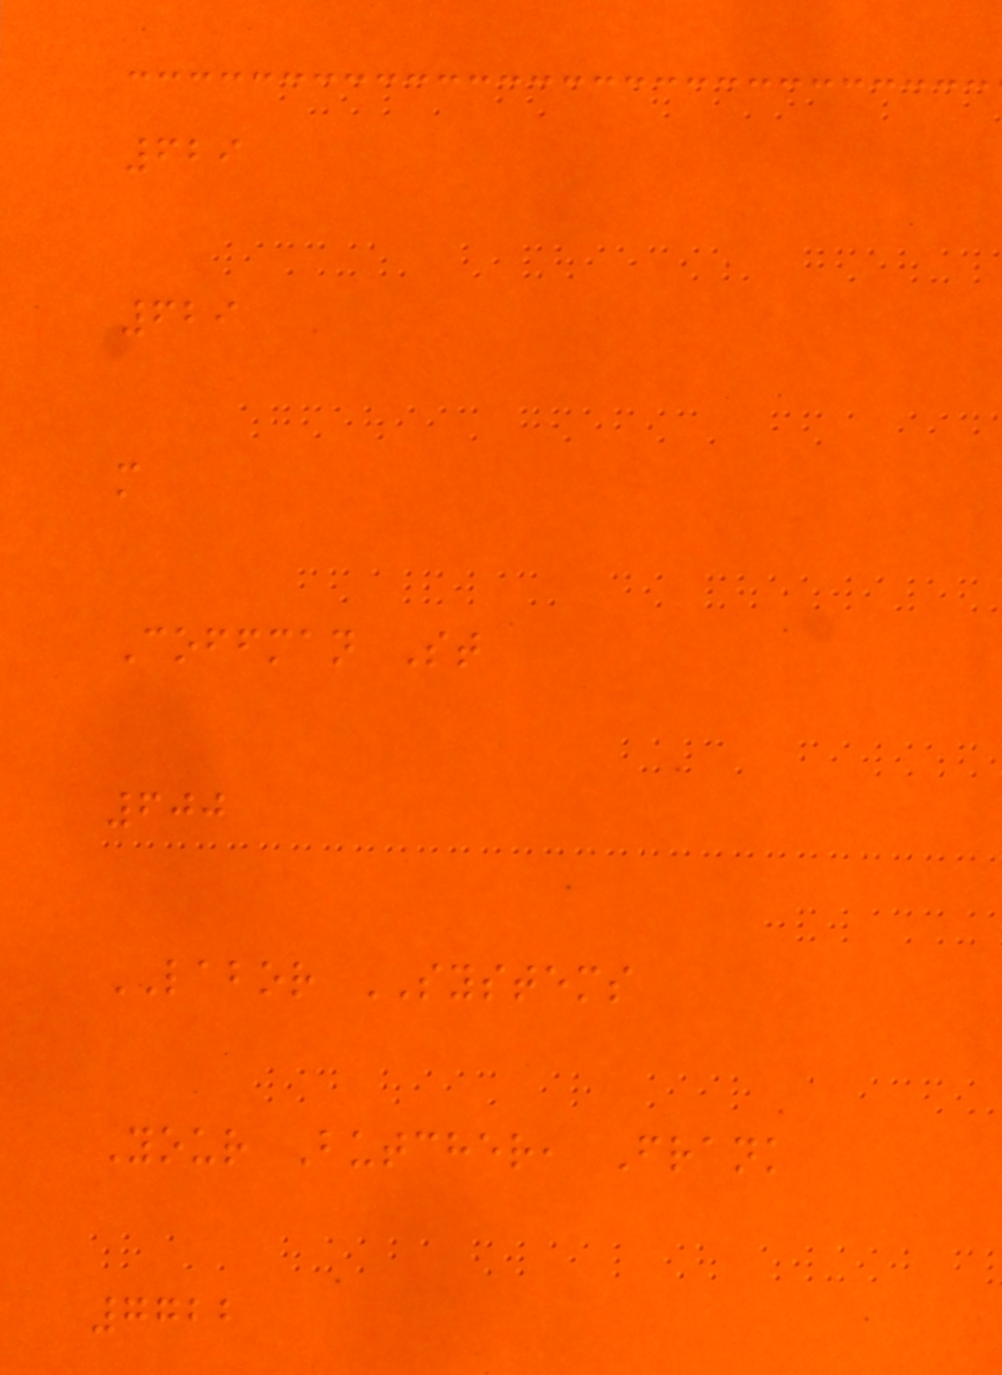629
629
m
Coffman St
600
LABOR SYSTEMS
Your Butcher, Frank
7722
